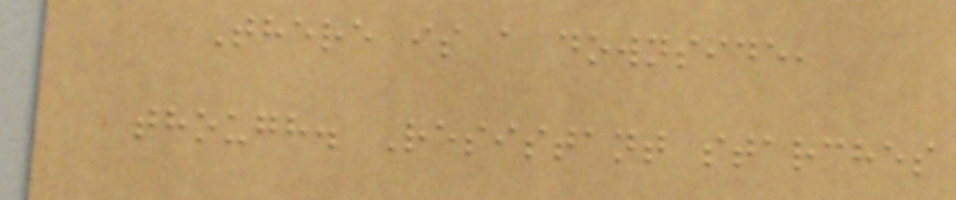There is a downside,
though. Resistant starches
